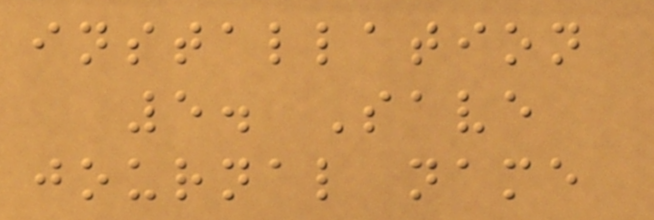installation
5. Save
journal name
